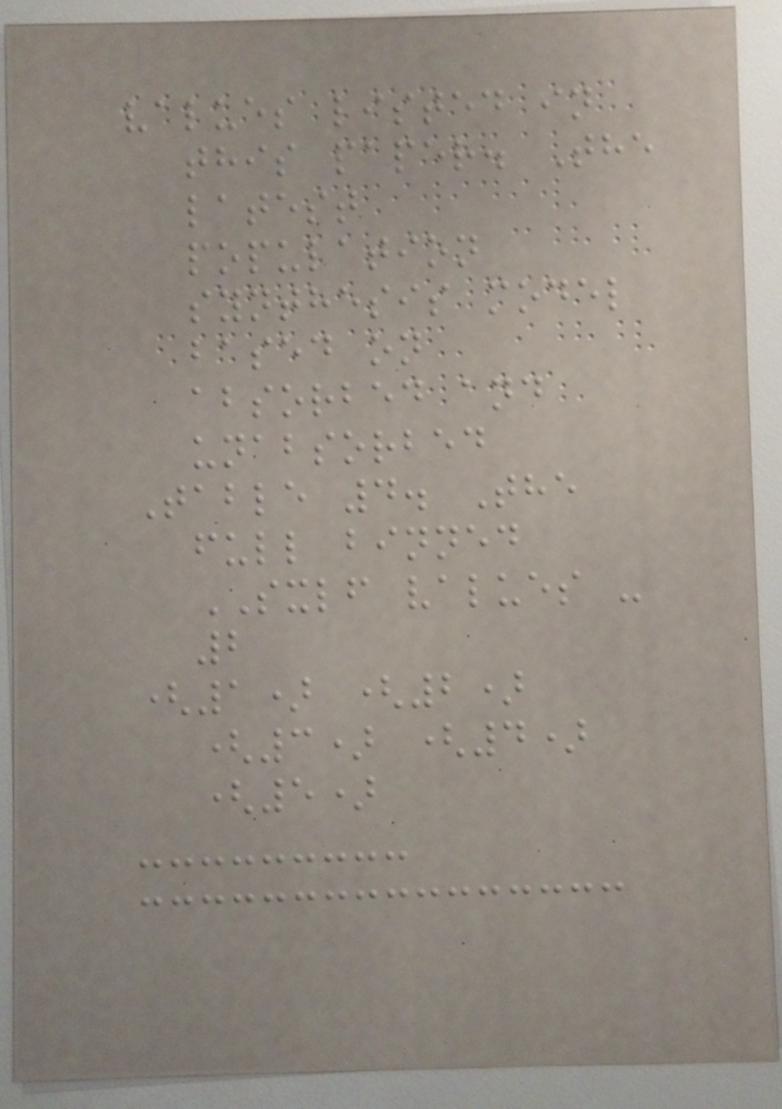values listed in
this paper. The
latest
population
synthesis model
based on
absorbed and
unabsorbed
Table 4. The
full binned
SXLF values -
2
(1) (2)
(3) (4)
(5)
